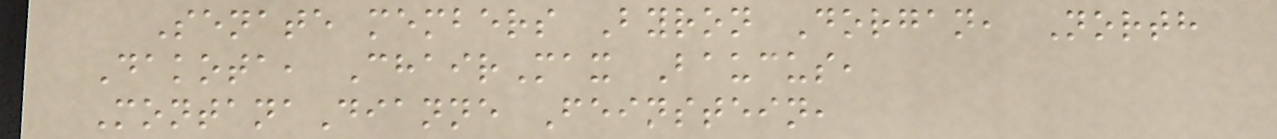Senate members Byron Dorgan, North
Dakota, ChairMax Baucus,
MontanaDianne Feinstein,
